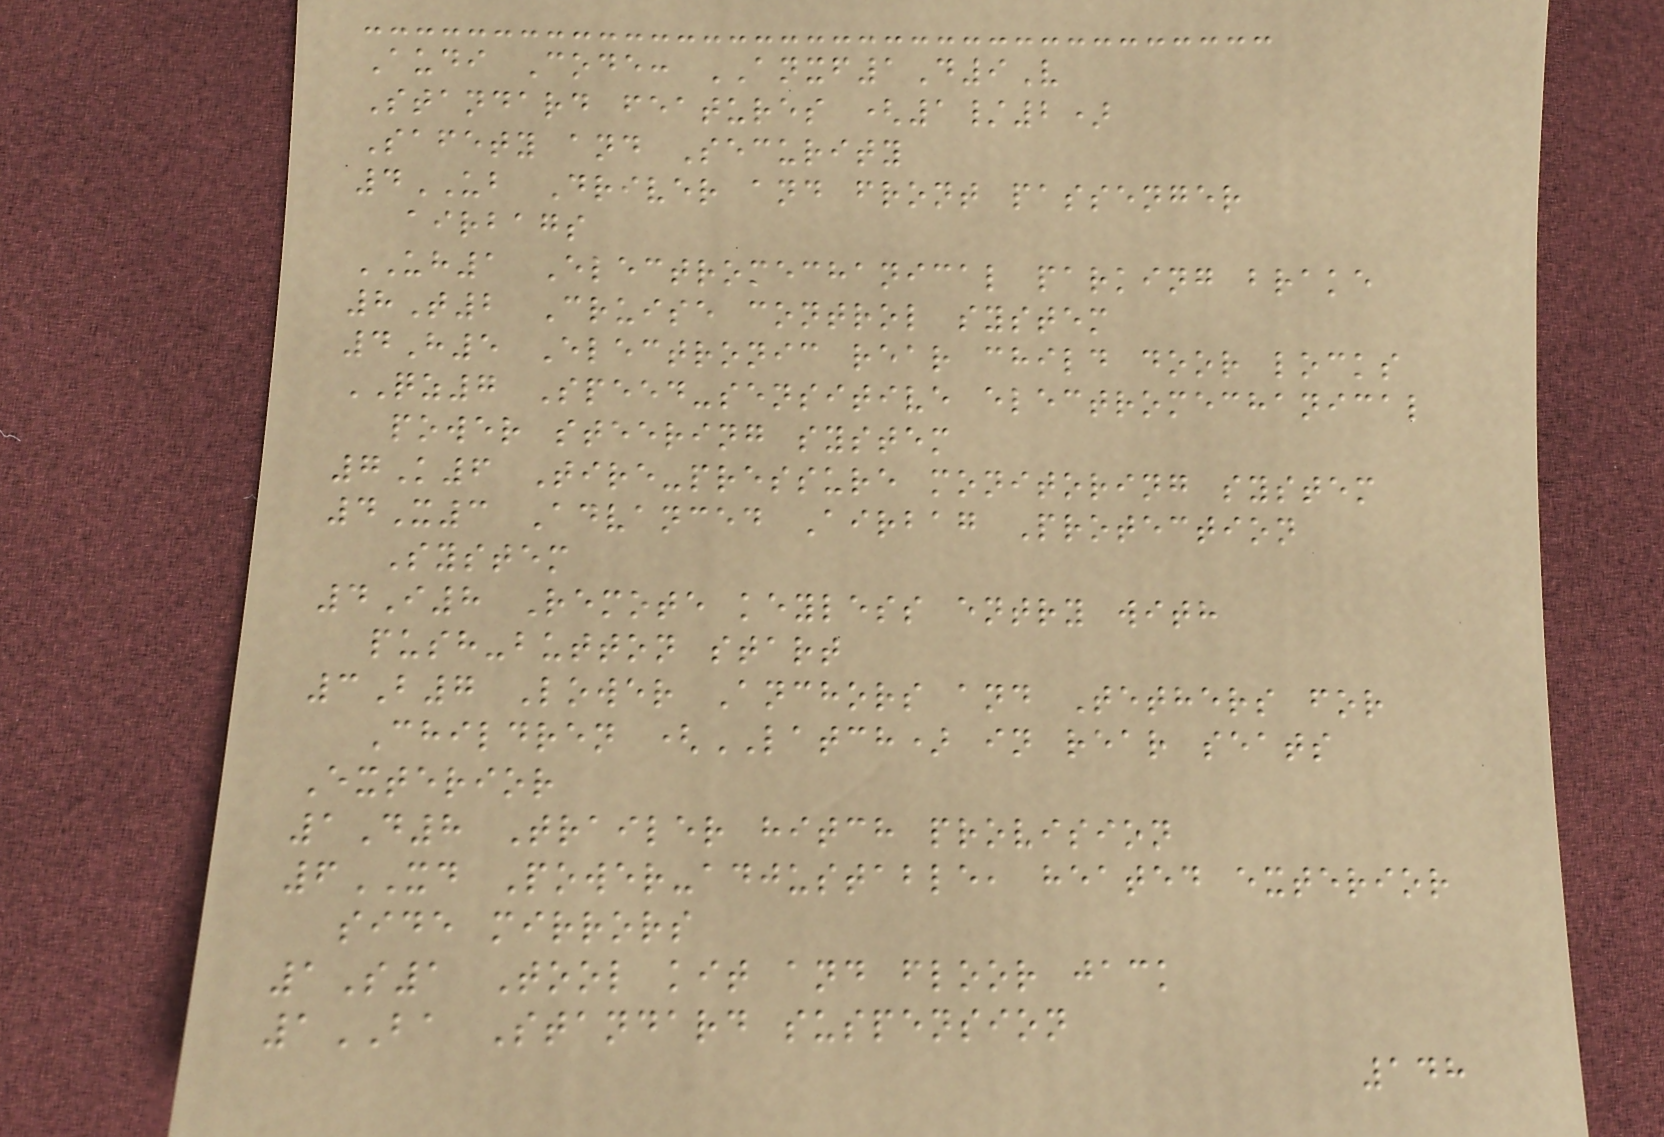Audi Code: ANXF1D9V
Standard features (1/2)
Safety and Security
4UB Driver and front passenger
airbags
UH1 Electromechanical parking brake
8T2 Cruise control system
4H5 Electronic rear child door locks
QZ7 Speed-sensitive electromechanical
power steering system
7K6 Tire-pressure monitoring system
4X3 Advanced Airbag Protection
System
4I8 Remote keyless entry with
push-button start
3B7 Lower Anchors and Tethers for
Children (LATCH) in rear seats
Exterior
1D8 Trailer hitch provision
6XD Power-adjustable, heated exterior
side mirrors
1S1 Tool kit and floor jack
1BA Standard suspension
148
